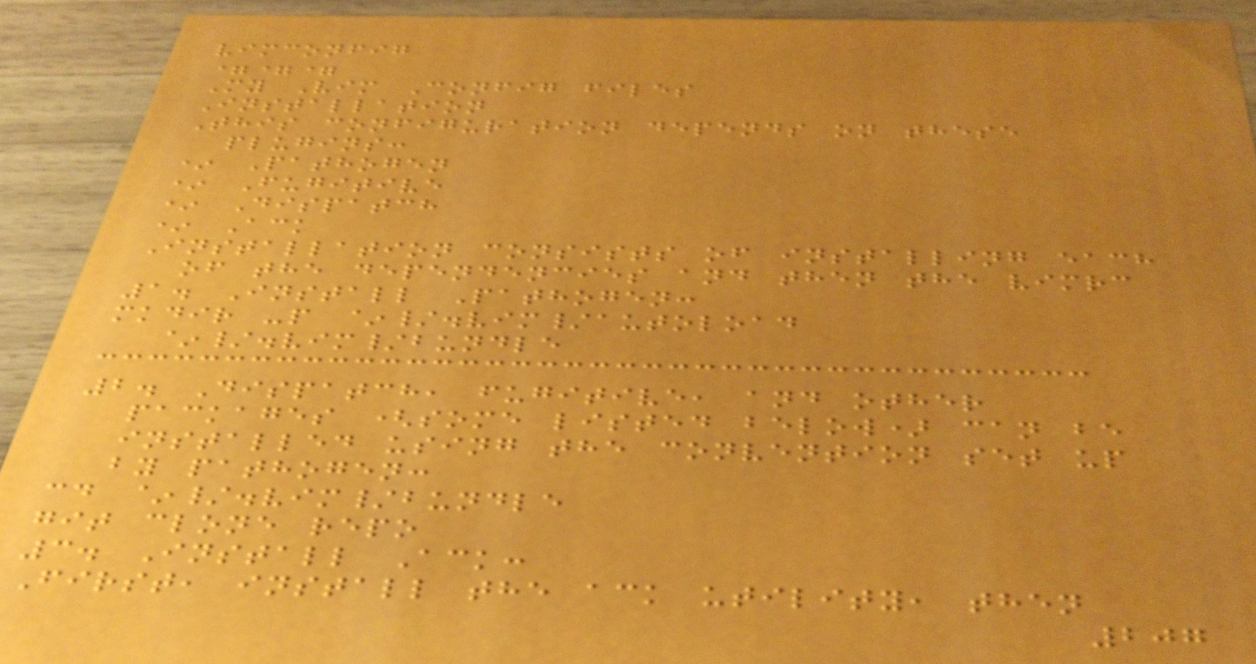vimconfig
===
My Vim Config files
Installation
This configuration depends on these
plugins:
* Pathogen
* Fugitive
* Dispatch
* Ack
Installation consists of installing each
of the dependencies and then the vimrc
1. Install Pathogen:
mkdir -p ~/.vim/autoload
~/.vim/bundle
2. Dispatch, fugitive, and other
packages (some listed below) can be
installed using the convention set up
by pathogen:
cd ~/.vim/bundle
git clone repo
3. Install Ack:
First, install the ack utility, then
207
